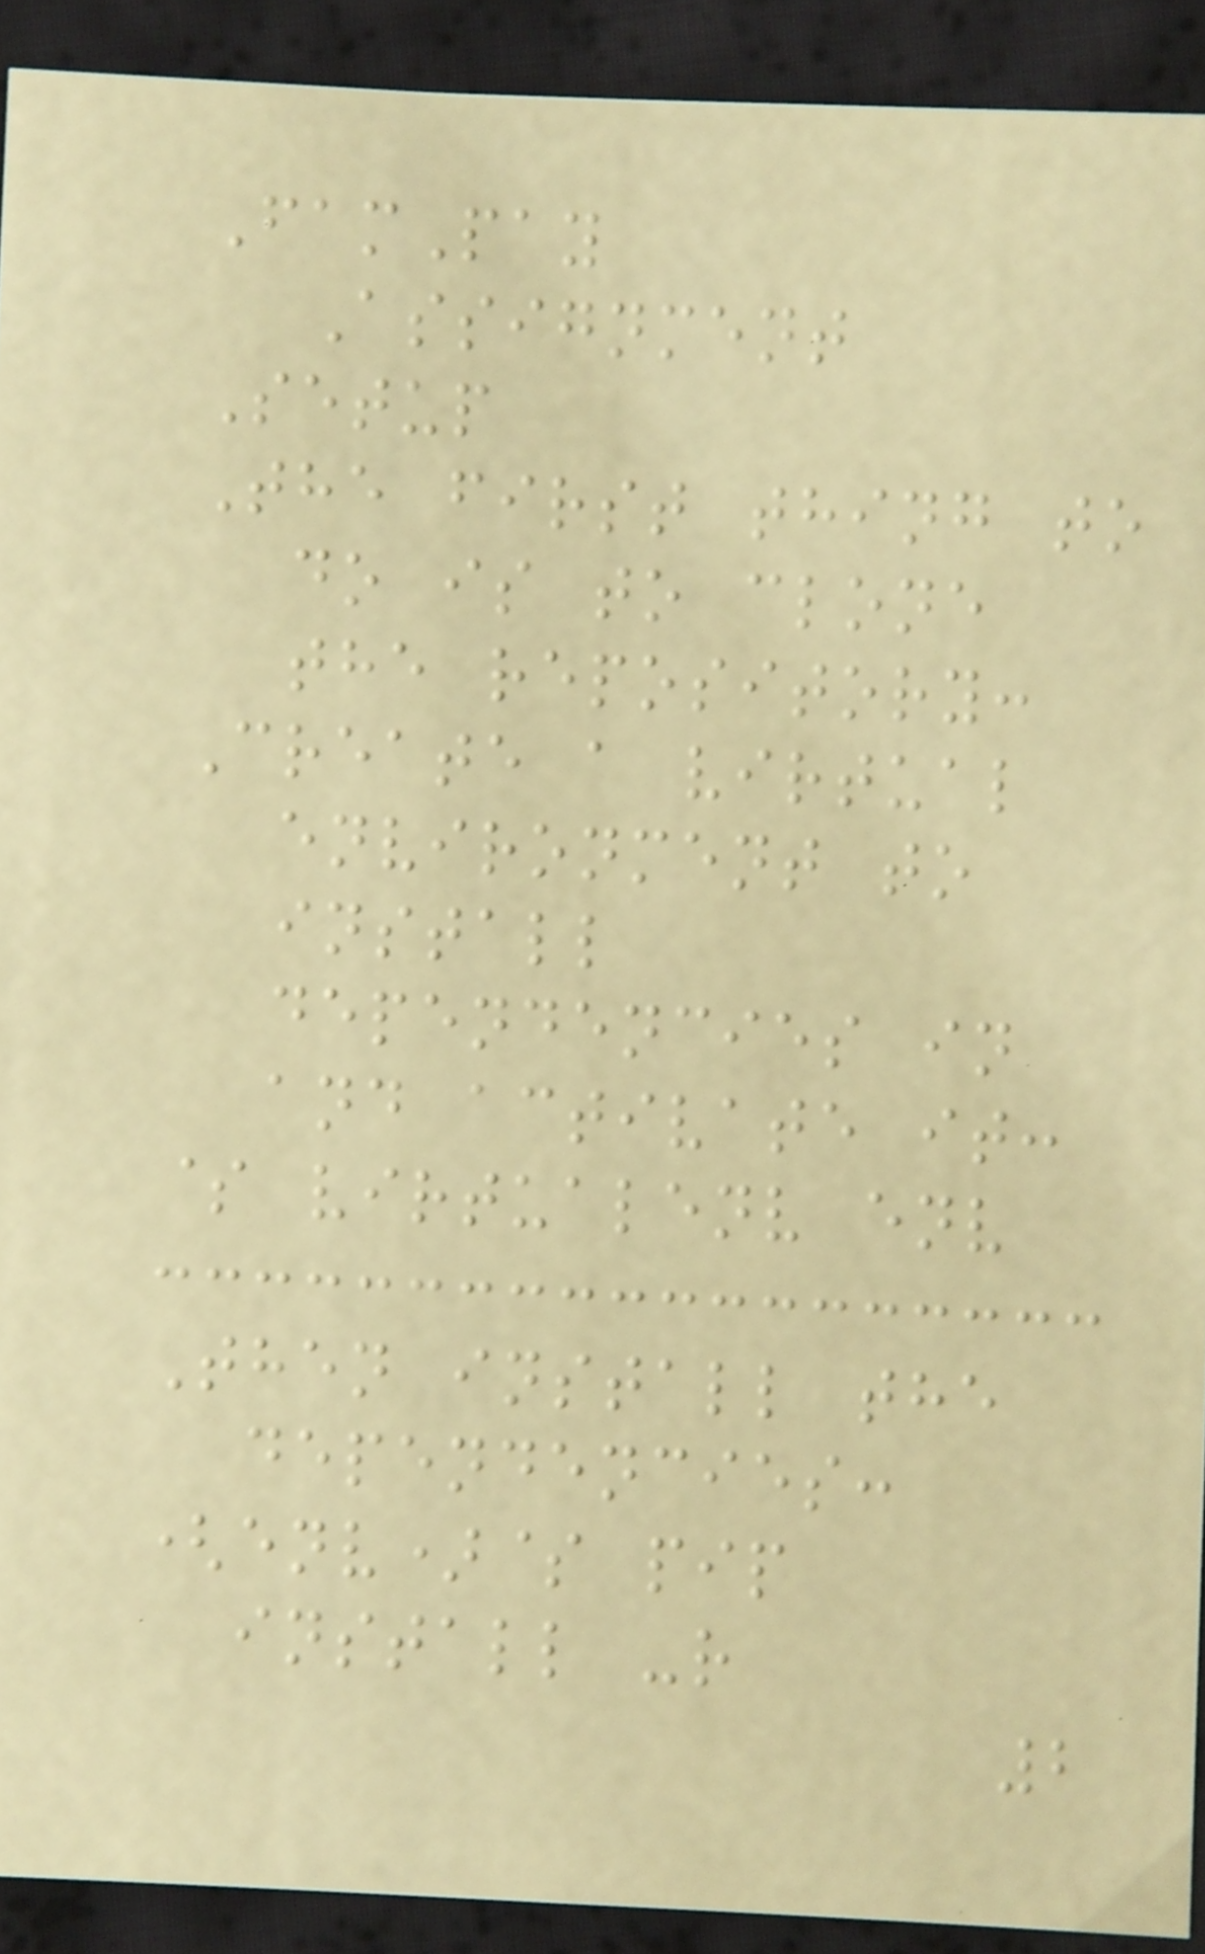FamPay
Assignment
Setup
The first thing to
do is to clone
the repository:
Create a virtual
environment to
install
dependencies in
and activate it:
$ virtualenv env
Then install the
dependencies:
(env)$ pip
install -r
2
